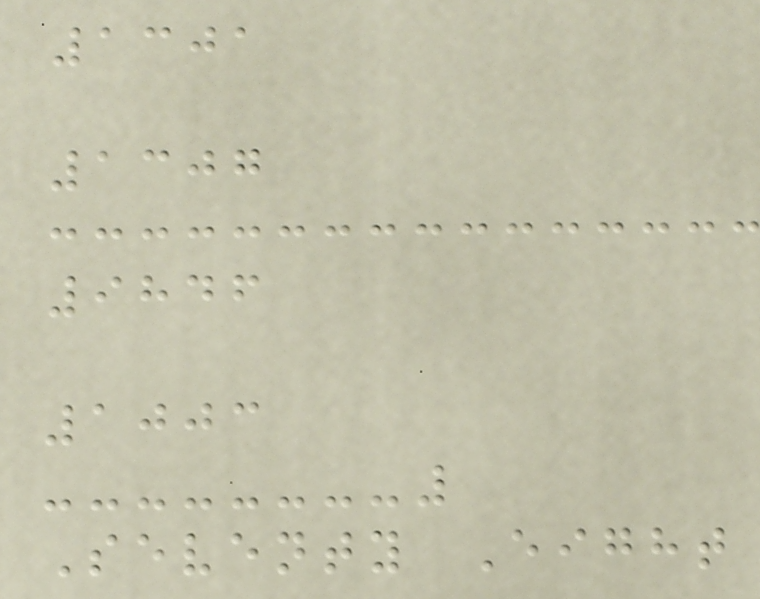1301
1307
9846
1003
Seventy Eight
